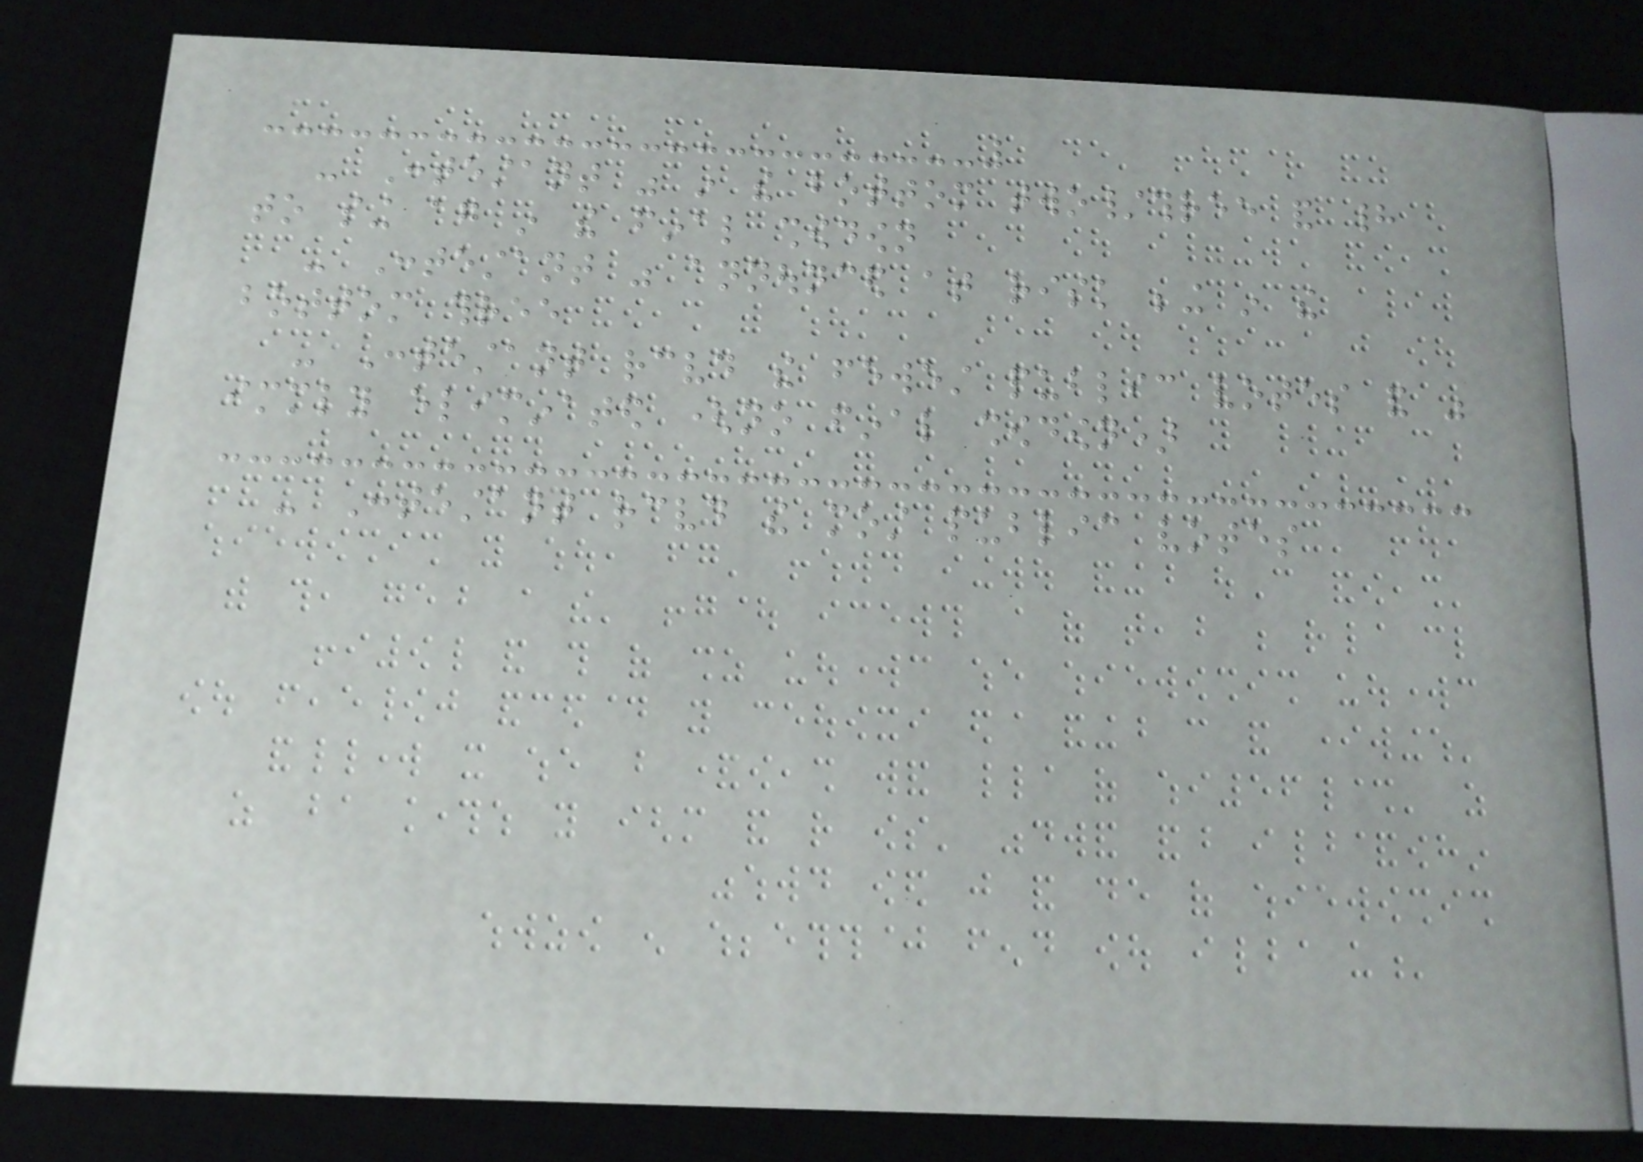- Contestant was in the bottom two/three and had
to sing again in the final showdown
- Contestant was announced at risk being in the
bottom three
- Contestant received the fewest public votes and was
immediately eliminated (no final showdown)
- Contestant received the most public votes
